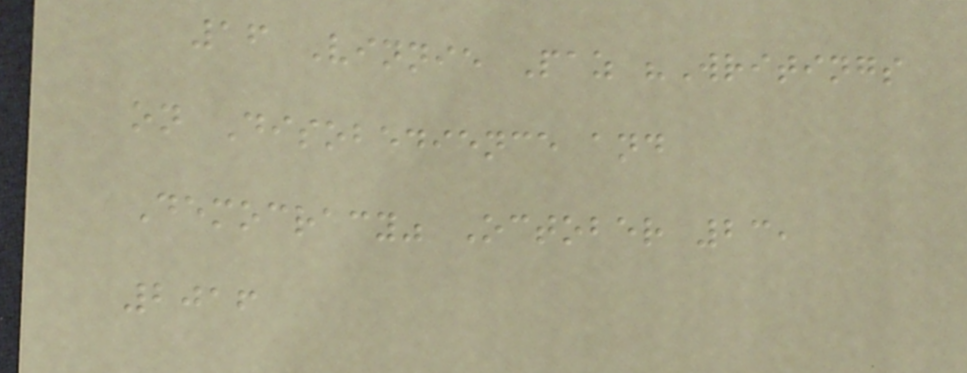16 Vinnie Paz "Writings
on Disobedience and
Democracy" October 23,
2016
